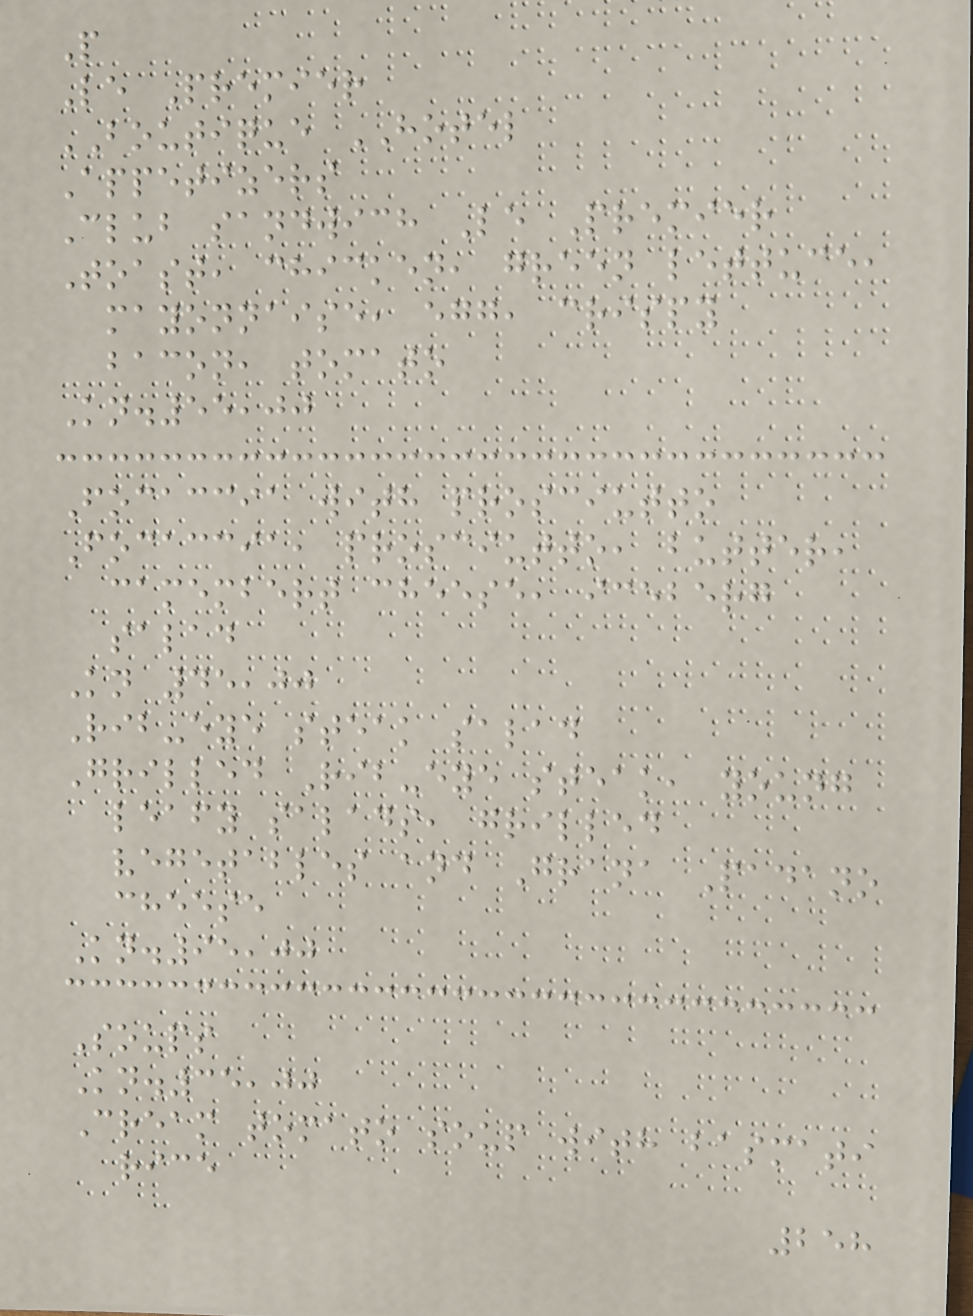P
Le Premier
BOUTIQUE HOTEL
Appetizers
Club sandwich Le Premier
Toast, chicken, green lettuce,
mayonnaise, egg, crispy
bacon, tomato
Kn.55,00
Focaccia with prosciutto
Focaccia, prosciutto, butter,
camembert cheese, iceberg
salad
Kn 45,00
Rib-eye steak salad
Grilled Rib-eye steak, young
leafy salads, grilled
vegetables and Grana Padano
cheese
Kn.95,00
Soups
Kn.35,00
Cream tomato soup with basmati
rice
258
